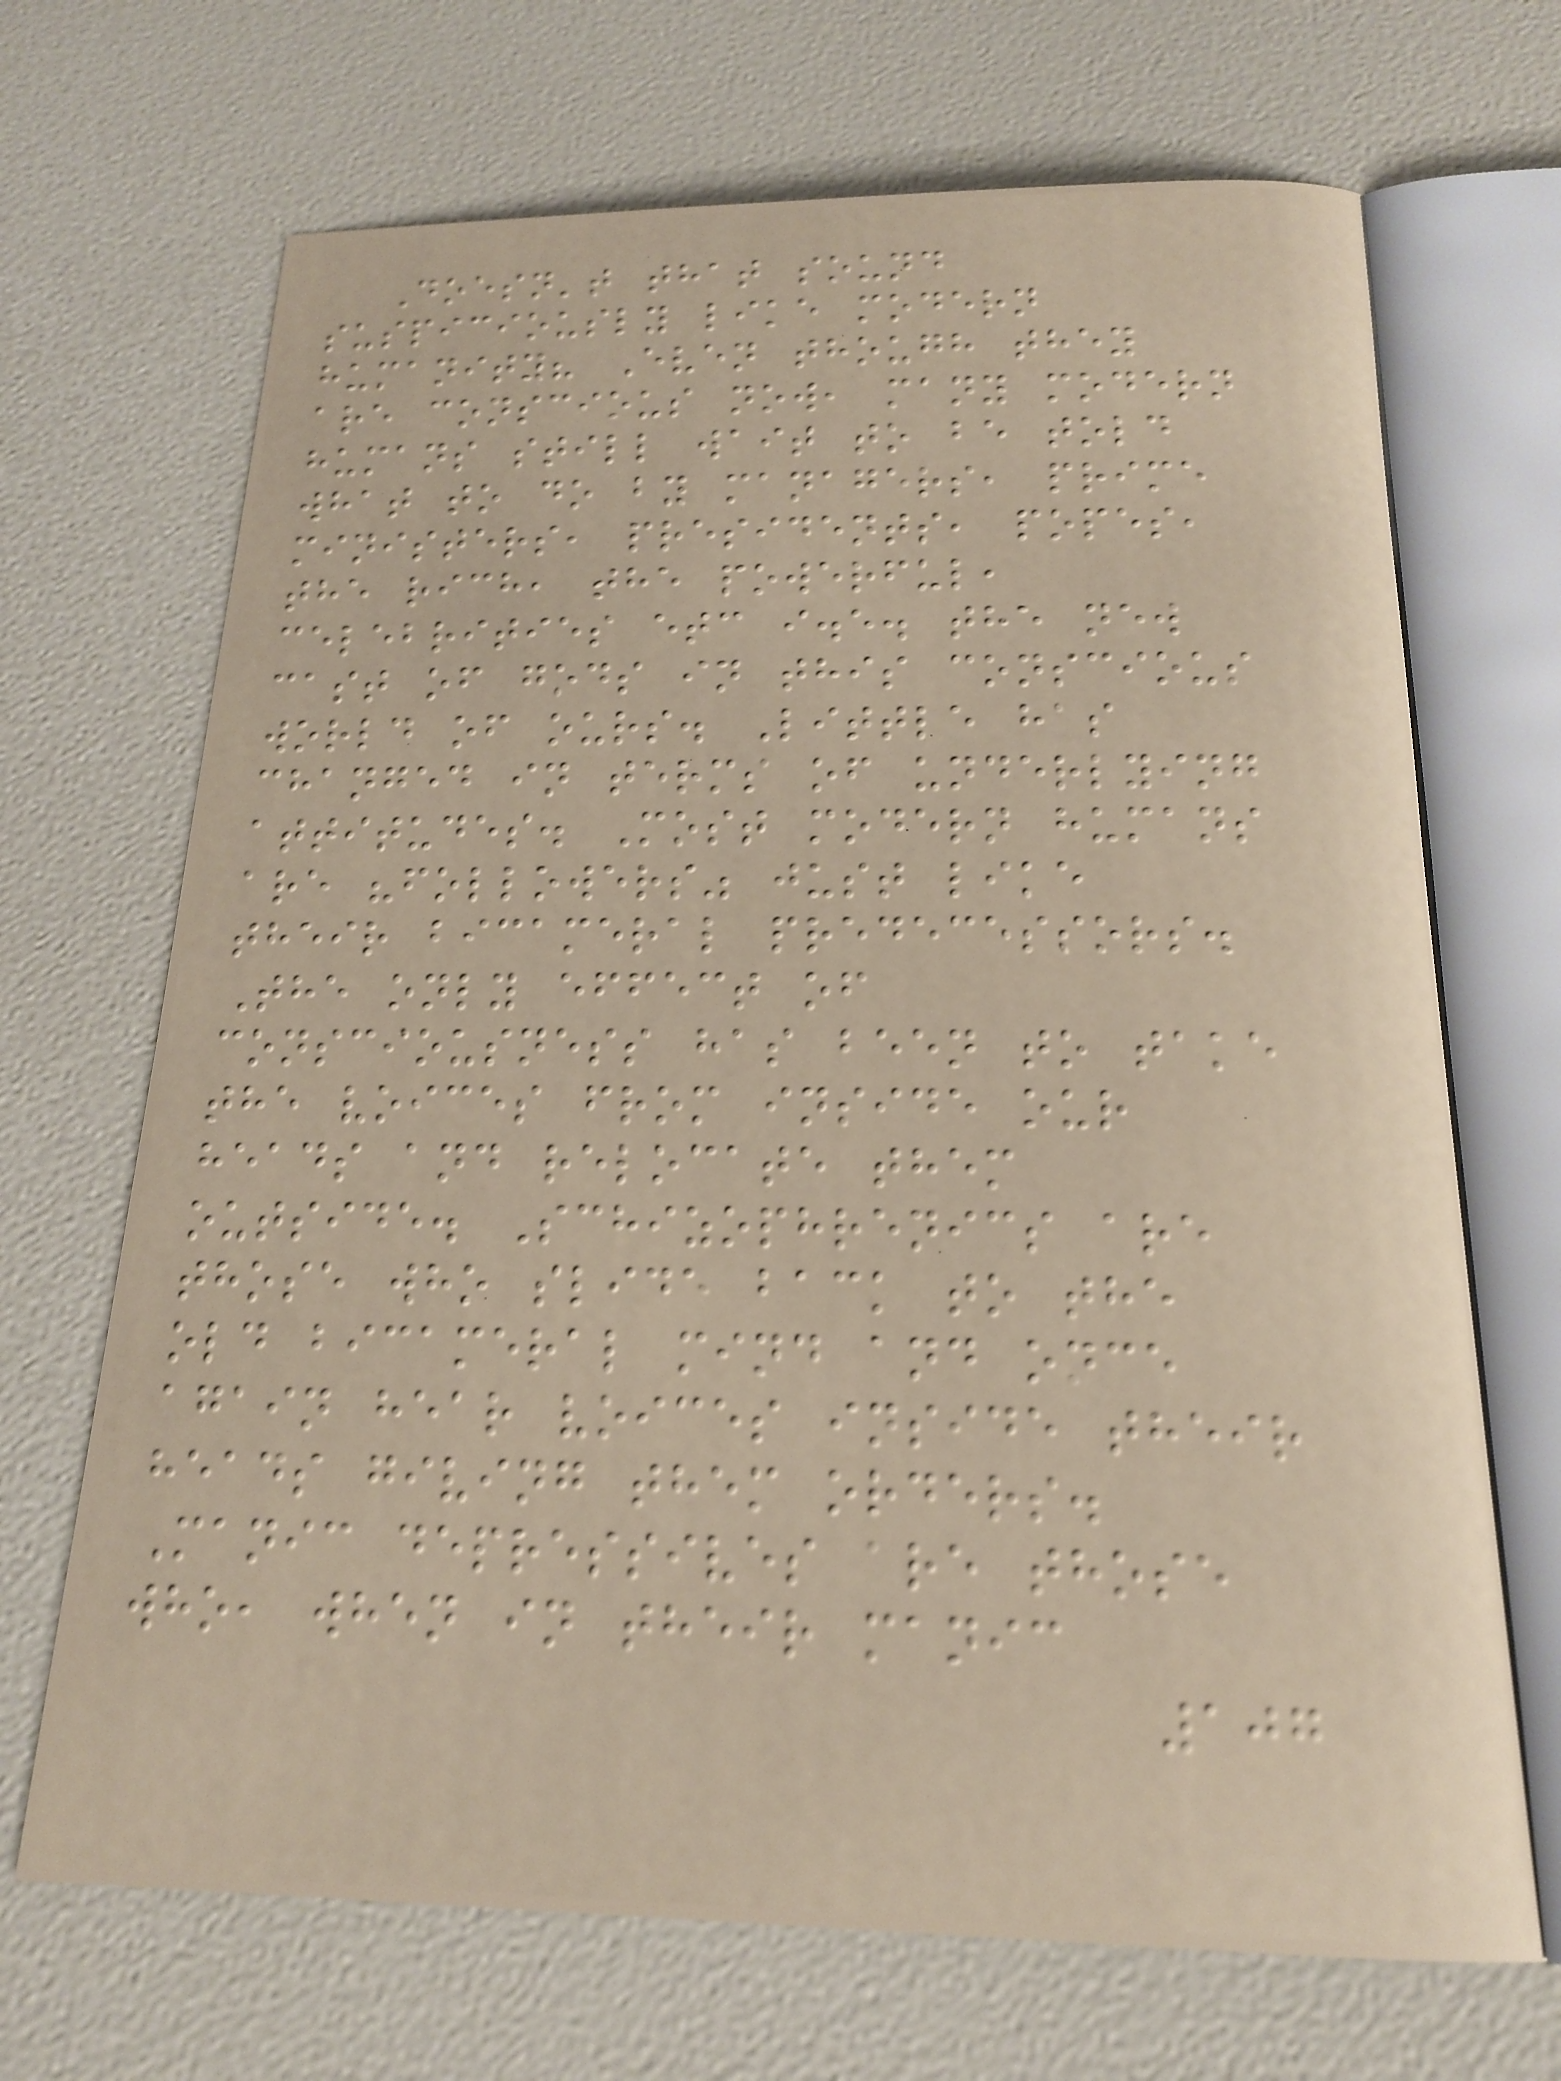Doesn't that sound
suspiciously like modern
humanity? Even though they
are conscious now, many modern
humans still wait to be told
what to do by managers, prime
ministers, presidents, popes,
the rich, the powerful,
celebrities etc i.e. the new
cast of gods in this conscious
world of ours. Little has
changed in terms of underlying
attitudes. Most modern humans
are "followers" just like
their bicameral predecessors.
The only effect of
consciousness has been to take
the voices from inside our
heads and relocate them
outside. Schizophrenics are
those who slide back to the
old bicameral mind and once
again hear voices inside their
heads giving them orders.
Manic depressives are those
who, when in their manic
107
